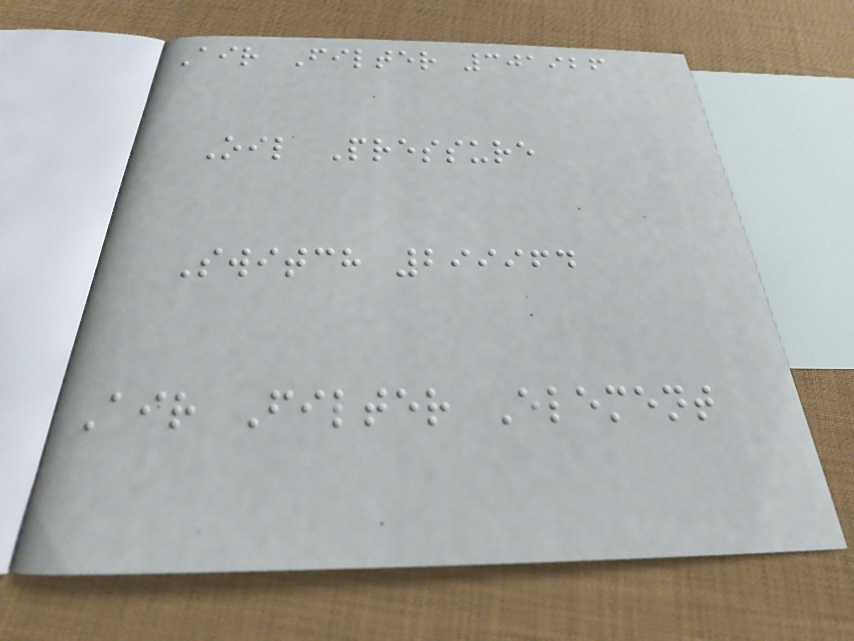Air Filter 301926
Oil Pressure
Switch 299964
Air Filter Element
